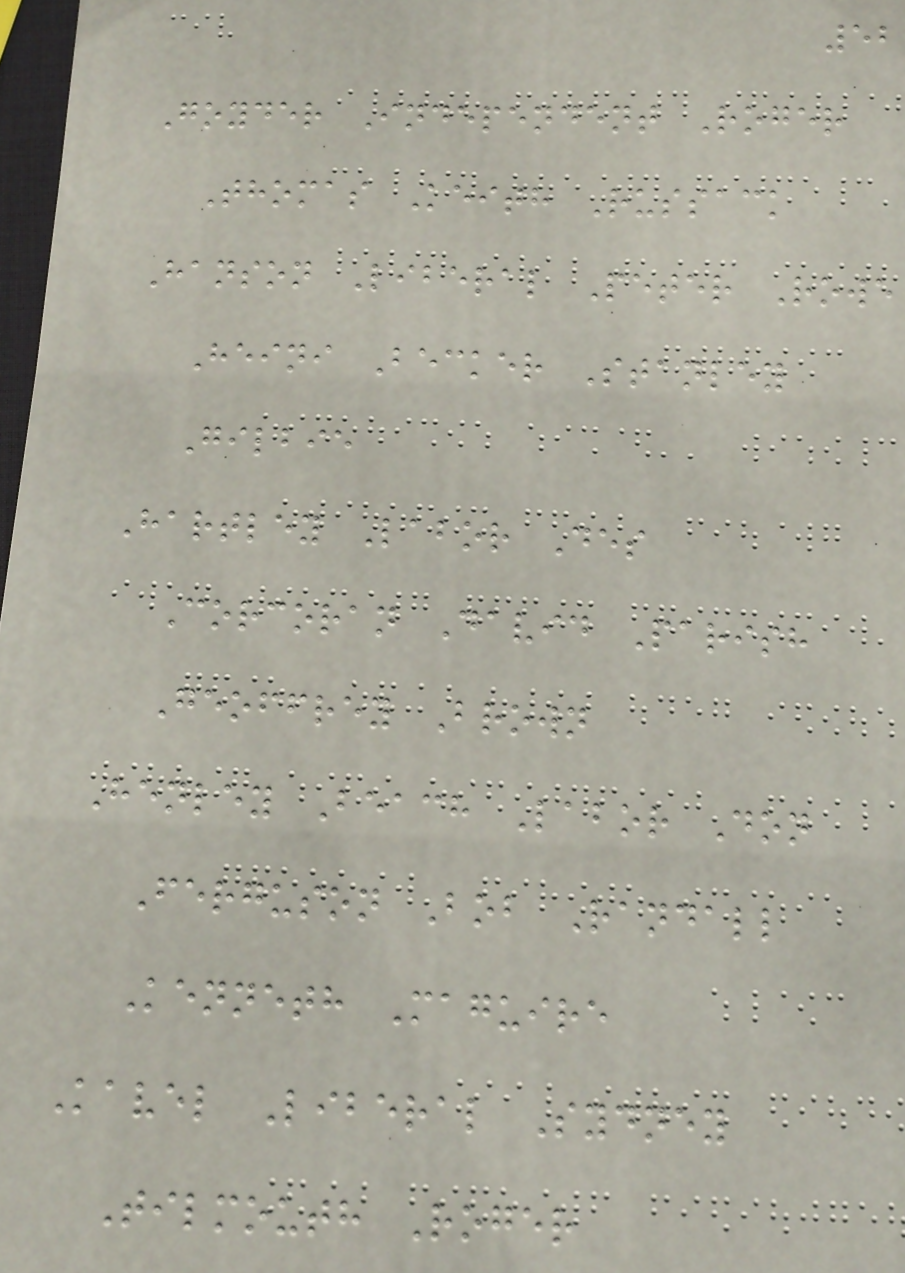52
Goyder Independent Roger
Thomas Keith Russack
Hanson Liberal Peter Rowe
Heini Becker Stanley
Gilbie
Hartley Labor Des
Corcoran David Parish
Geoffrey Brown
Henley Beach Labor Don
Ferguson Bob Randall
Kenneth Maguire
Kavel Liberal Sydney
Tilmouth Roger
